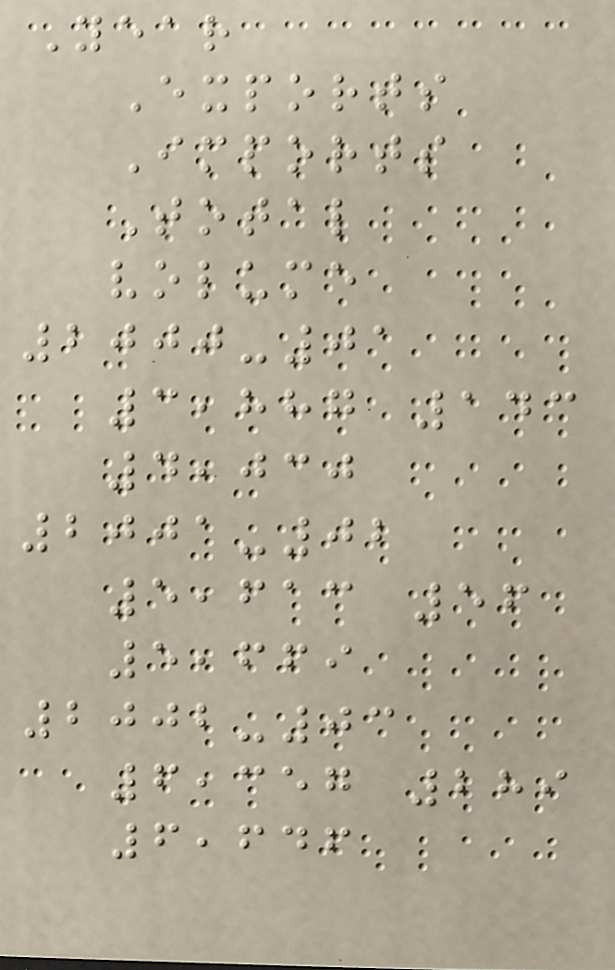Year
Exports
Imports
Total
volume
2000-01
3,887 143
4,030
2001-02
5,613 56
5,669
2002-03
6,357 289
6,646
